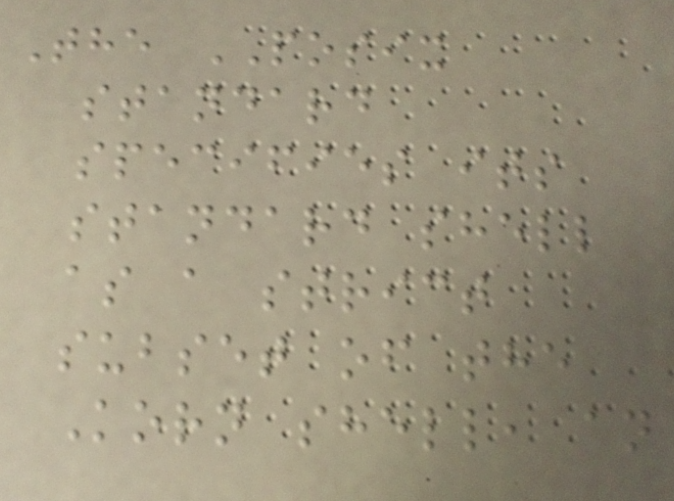The POSIX
standard
specifies its
standard shell
as a strict
subset of the
Korn shell, an
